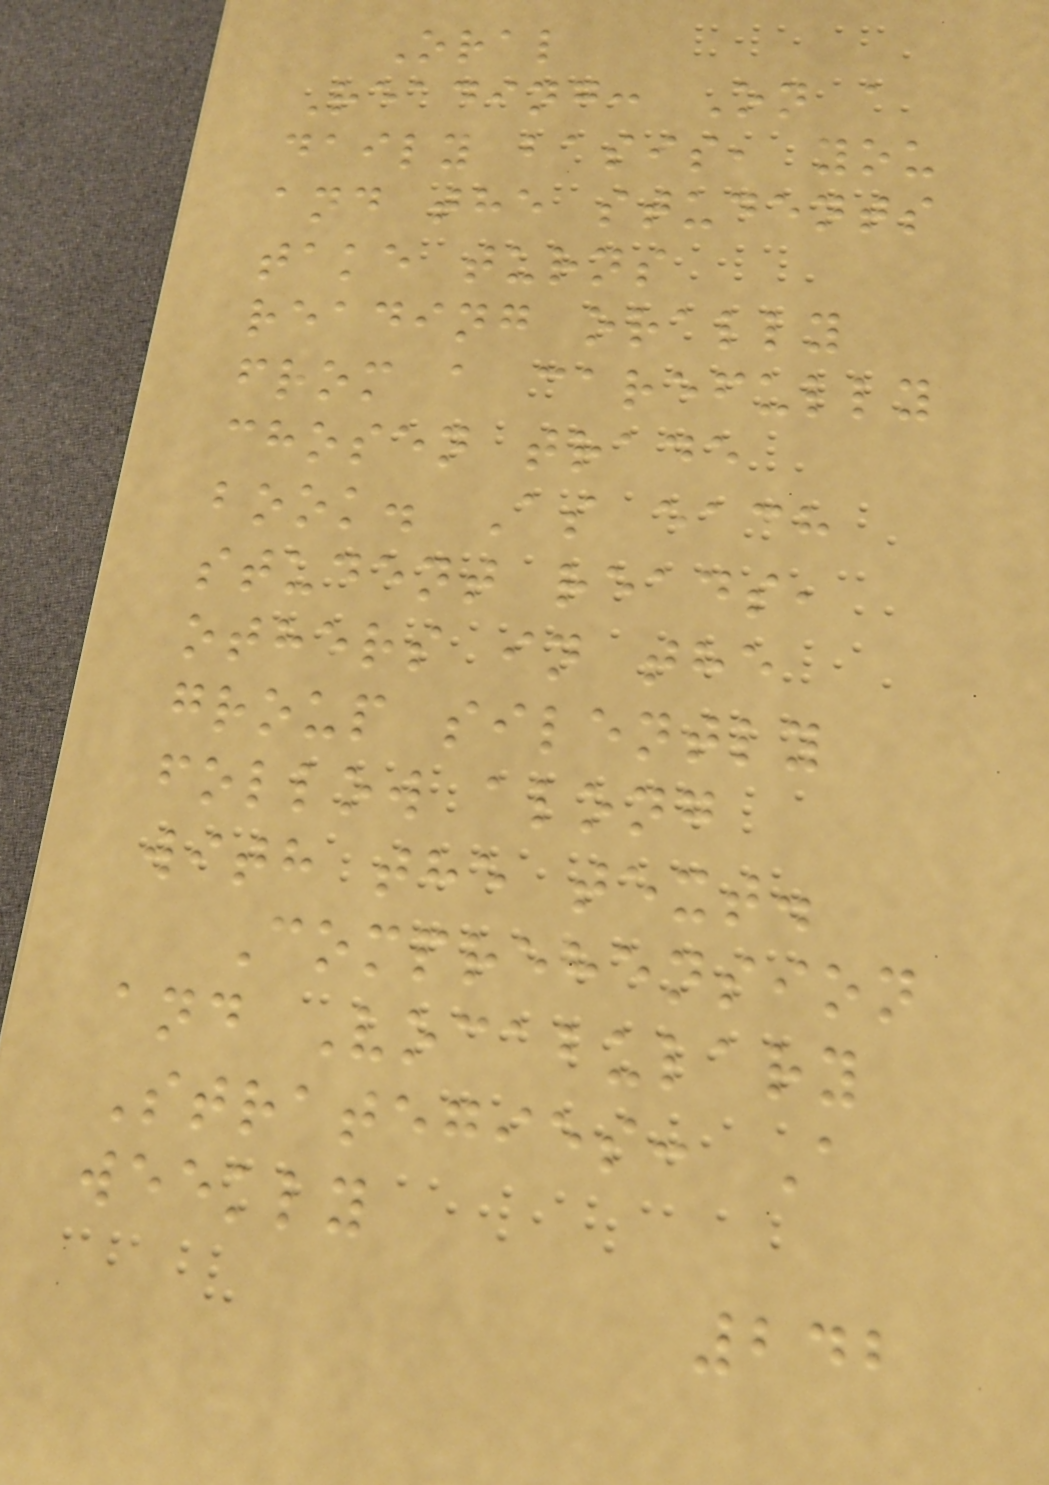Oral
Reading: On a
daily basis, you
and the students
take turns
reading orally
from a carefully
chosen trade
book. As each
student reads,
others in the
group silently
follow along
with the text.
Comprehension
and Vocabulary
Strategies: A
weekly
242
